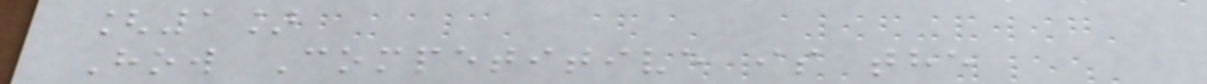[1]
How Competitive is the
